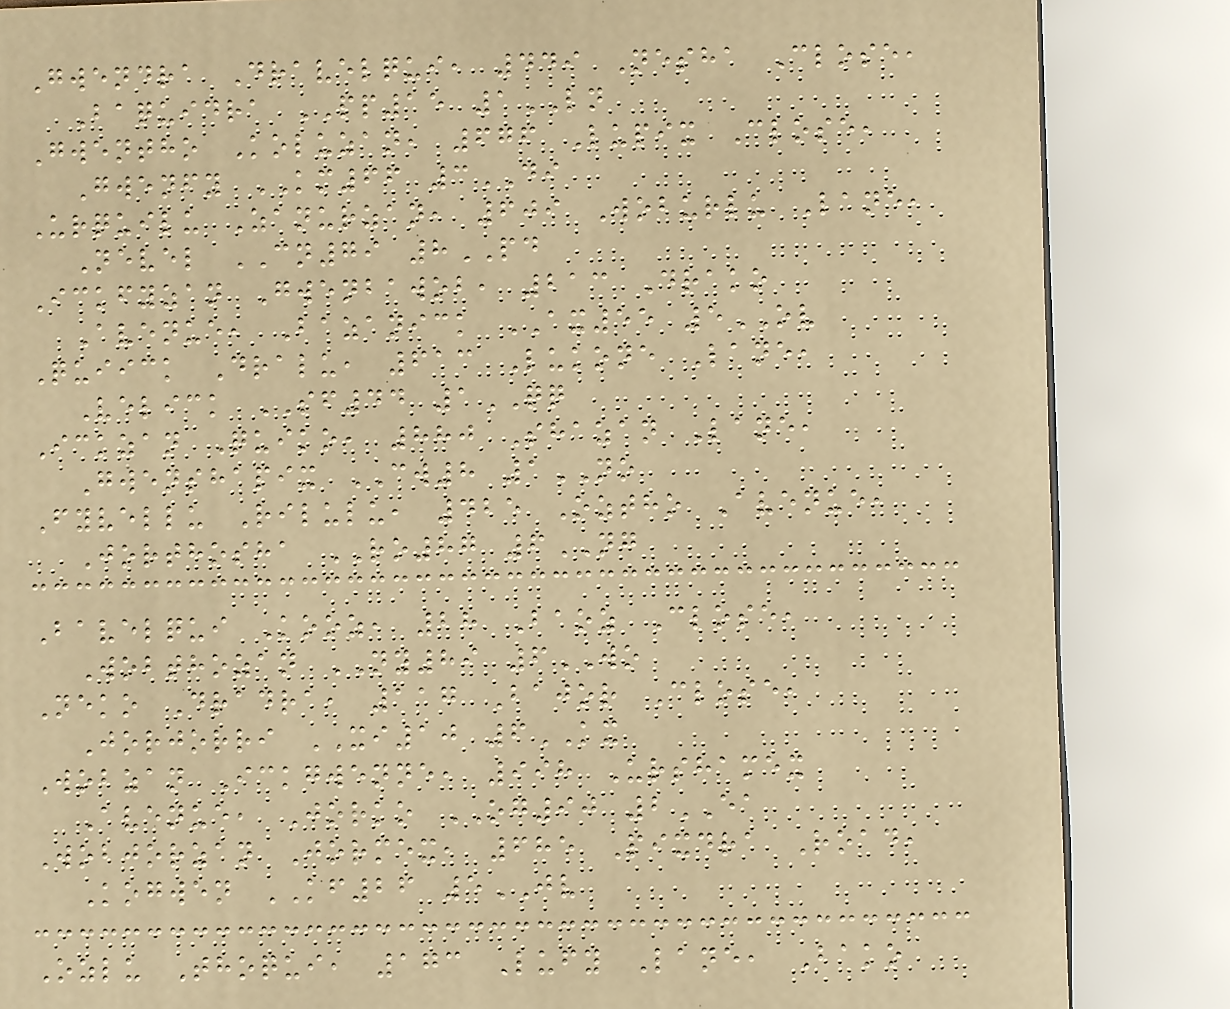Gwendra Dravelqui, 449 Nesha Close,
Baquidra PP15 1LN
Gwentho Koluzan, 676 Lupix Close,
Gwenfy KM66 3DI
Urquilu Zanurzan, 609 Woburlu Lane,
Nevel CN79 8PD
Ickfyzan Gwenbawob, 213 Drako
Avenue, Bazanick AX55 5OV
Quiick Dralu, 613 Lukone Lane,
Velick SF44 1QQ
Ickzan Quiko, 880 Shazan Lane,
Gwenshapix CW8 1NO
Fyvellu Rilulu, 425 Oztho Avenue,
Jorthosha RO87 6NG
Bavelqui Kooz, 28 Baoz Close,
Wobthozan NY89 6WO
Neko Dradra, 117 Bajor Close,
Jorjorri XI10 6KX
Wobzan Ickgwenne, 998 Urshamex
Avenue, Jorko OG90 2EA
Wobjorzan Jormex, 685 Pixdra Road,
Kogwen KF26 5JV
Ozlu Thoqui, 173 Lufy Lane, Bako
